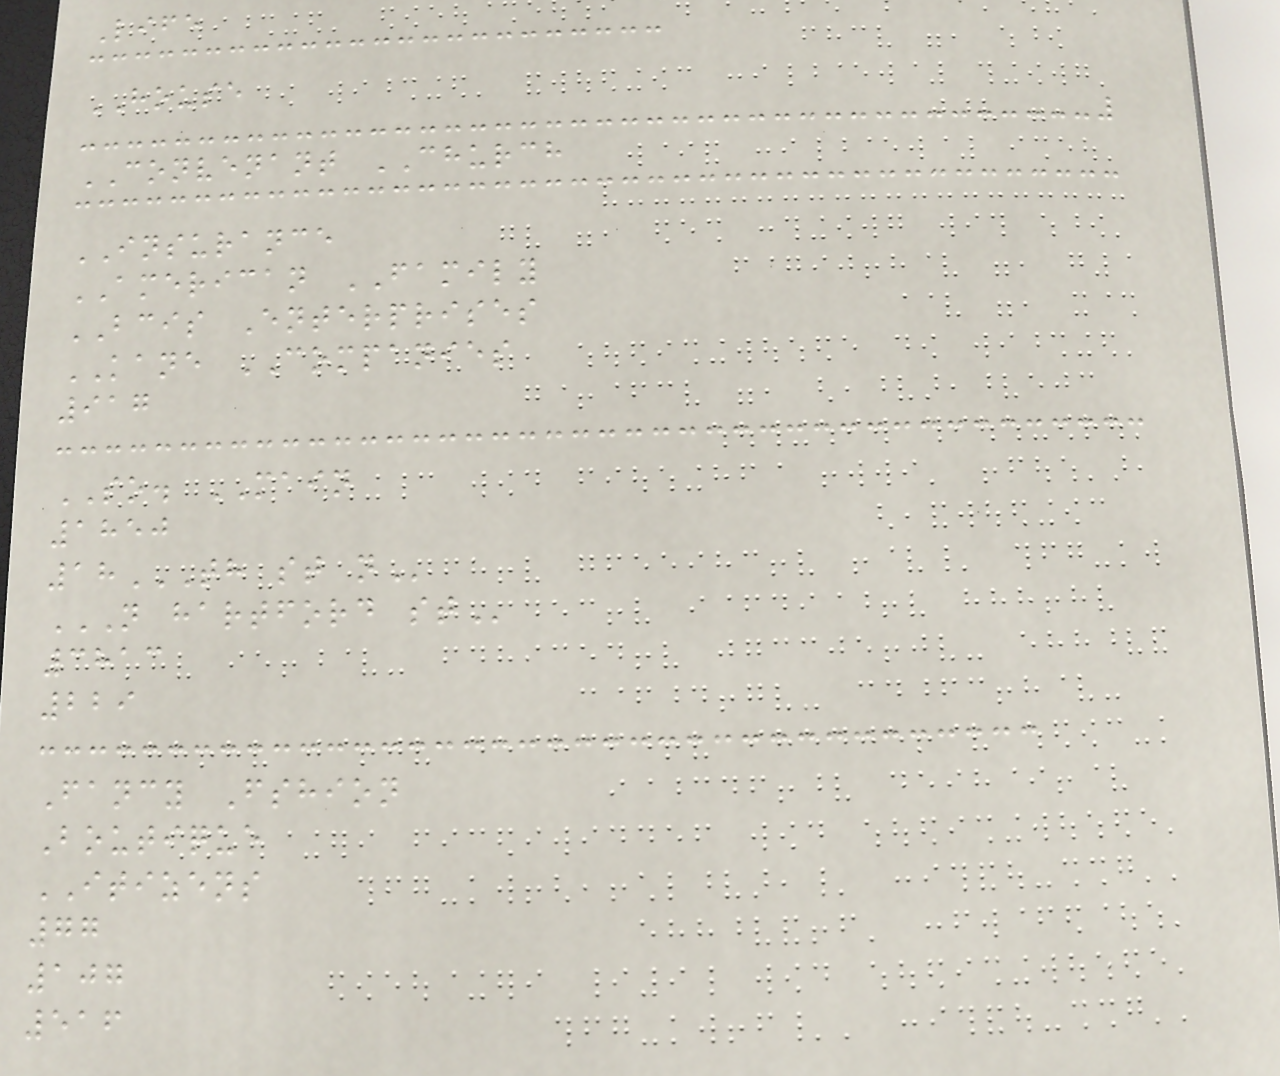Life
HOUSE
CONVENANT CHURCH
INSURANCE
AMERICAN FAMILY
BCIS Enterprises
KANE COMPANIES
917
SO. MAIN
1850
18TH ST N
N HARTFORD ST
3813
229
Fancy Fshion
Boutique
ITIZENS
77
107
516
